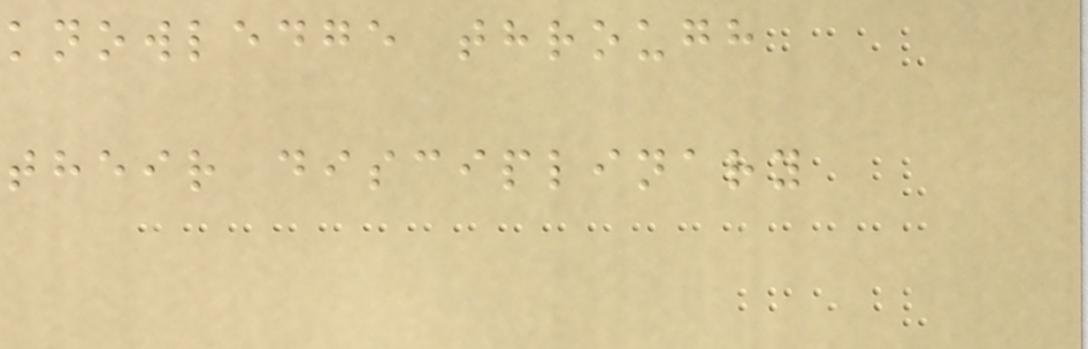knowledge through
their disciplinary
